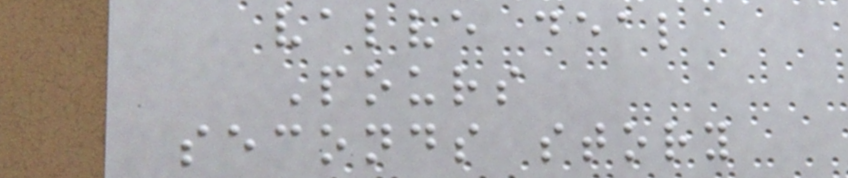valve deal
Pours
seconds story
